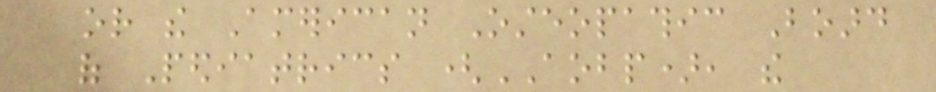or the American Osteopathic Board
of Pediatrics (AOBP), the
